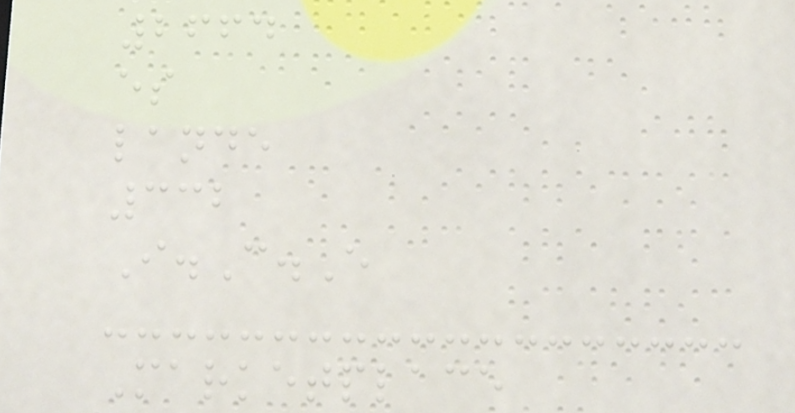2664
es
lande
332
I.C.E
Marketplace
